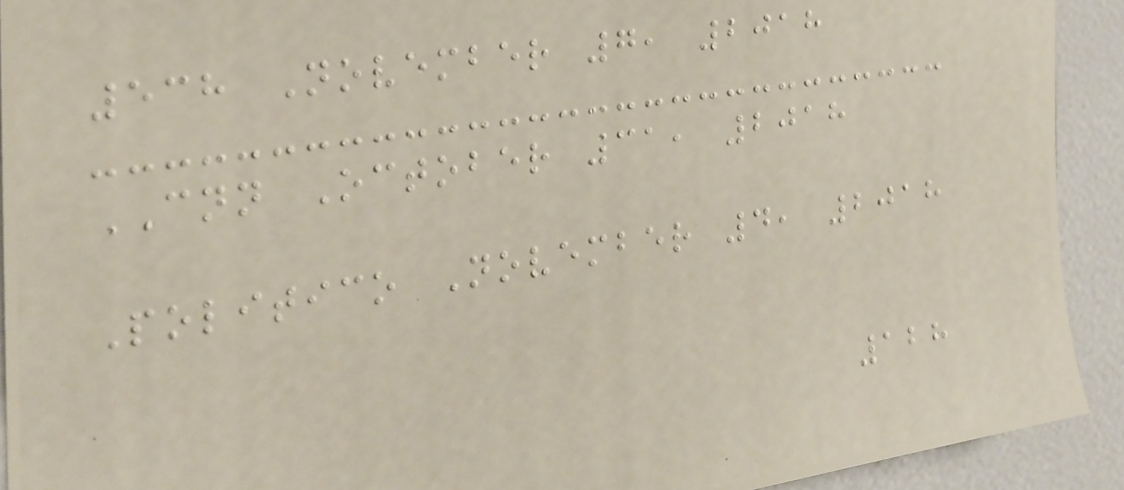538 November 7, 2018
CNN October 31, 2018
Politico November 4, 2018
128
